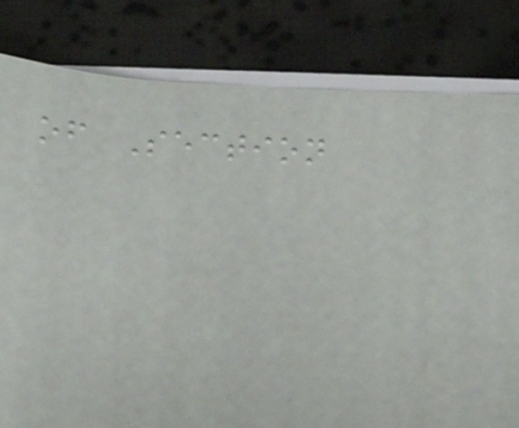of Section
